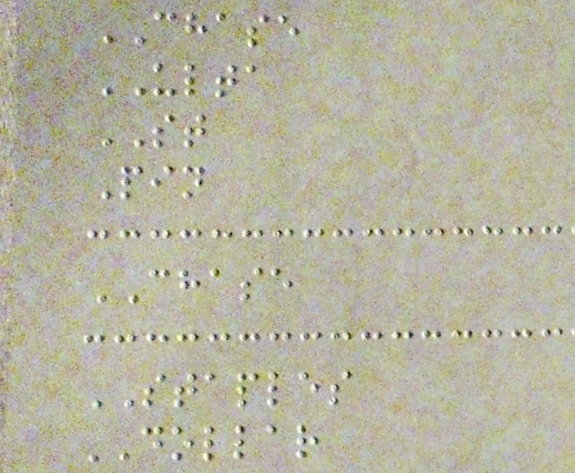CHASE
ULTA
ST
Pin
CHASE
STAPLES
DOLLAR
